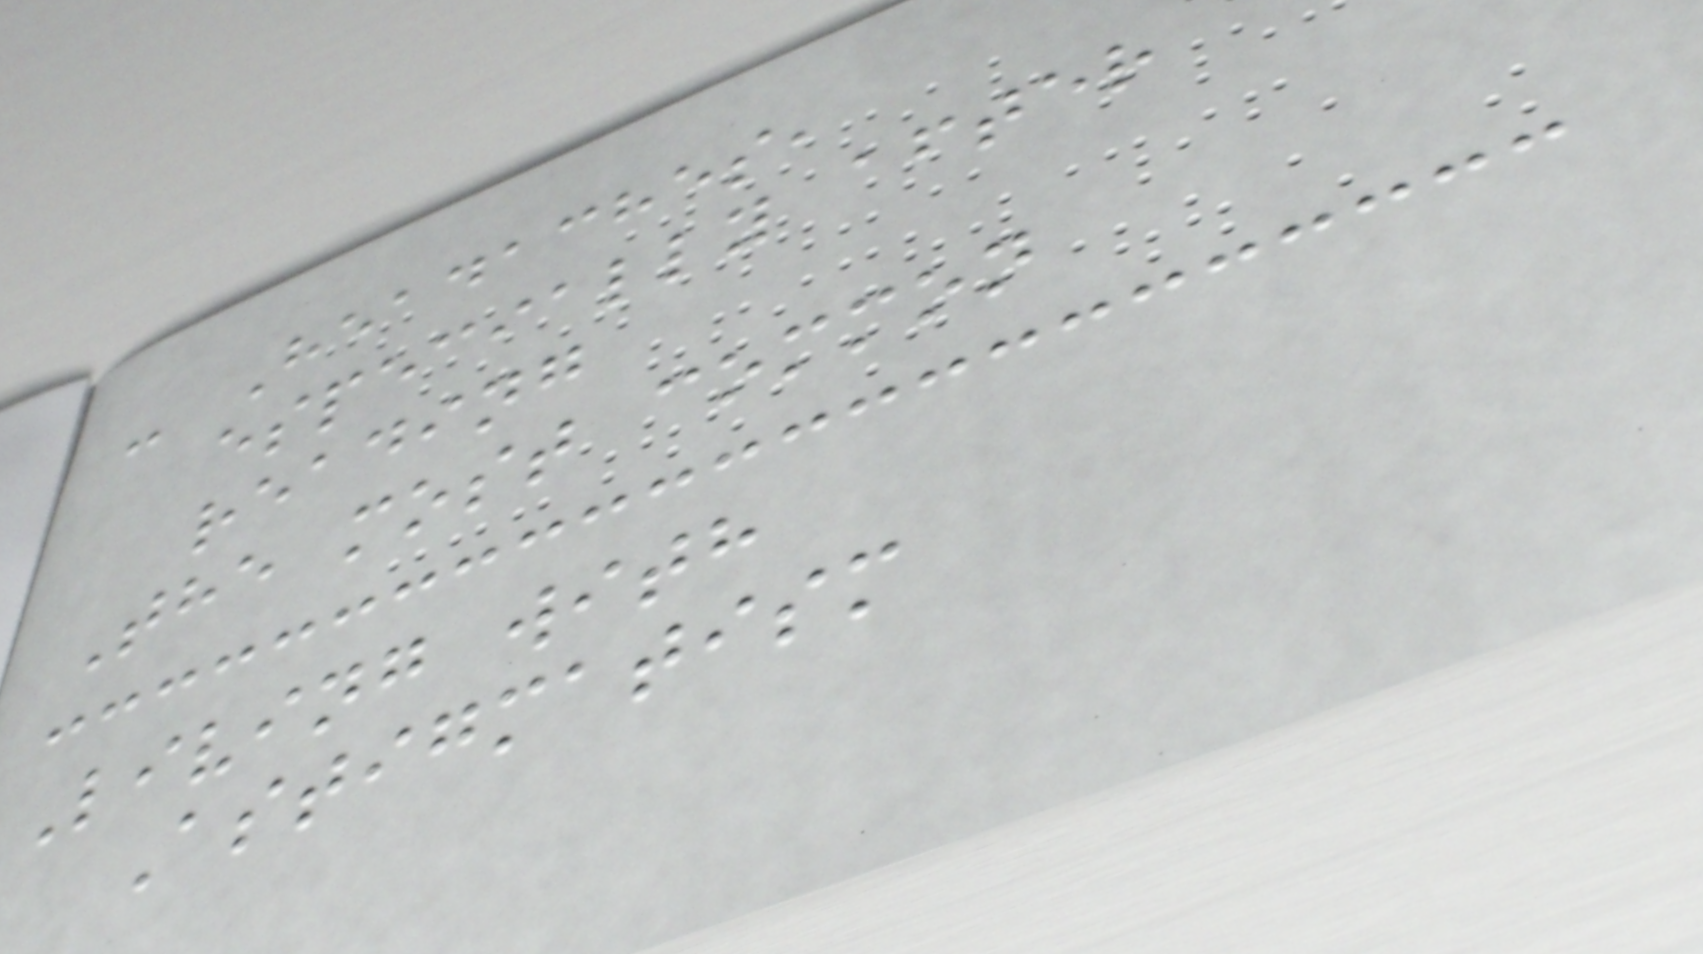- Headaches,
especially after
reading
The most common
Living with
Astigmatism
